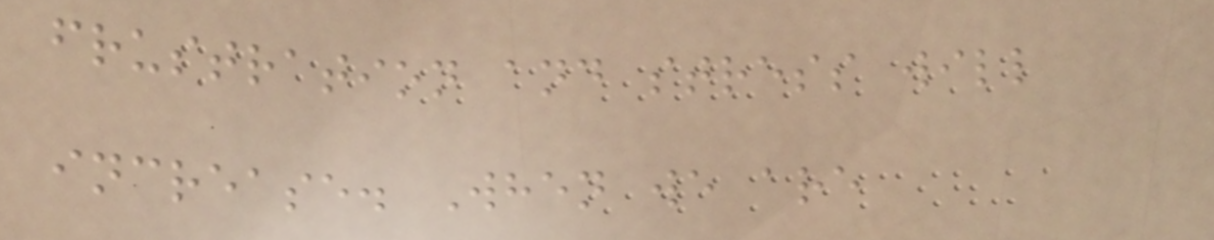frustration and stress will
increase. When we are
